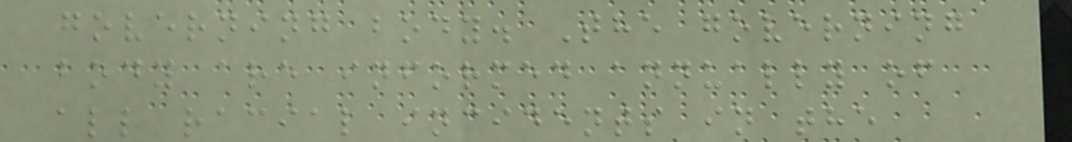governing body. The governing
body are informed annually of
all racial incidents in the
